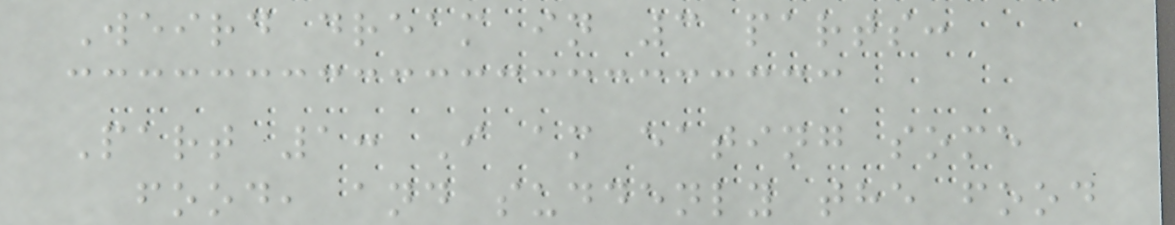Weird dream in 3 parts:
Part 1: I am eating some
food, and suddenly the food
